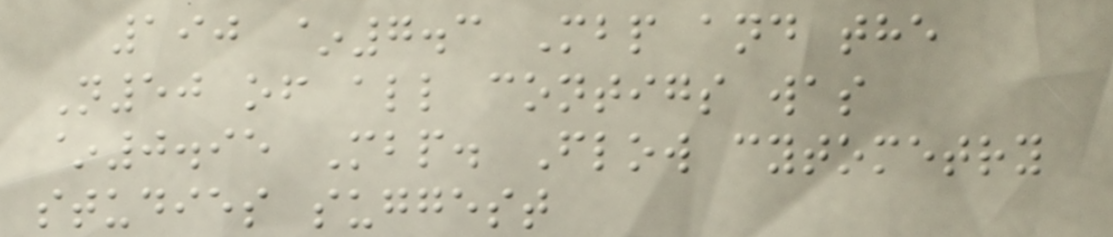190 ~7.3 Mbp and the
N50 of all contigs was
~0.95 Mbp. Flow cytometry
studies suggest
